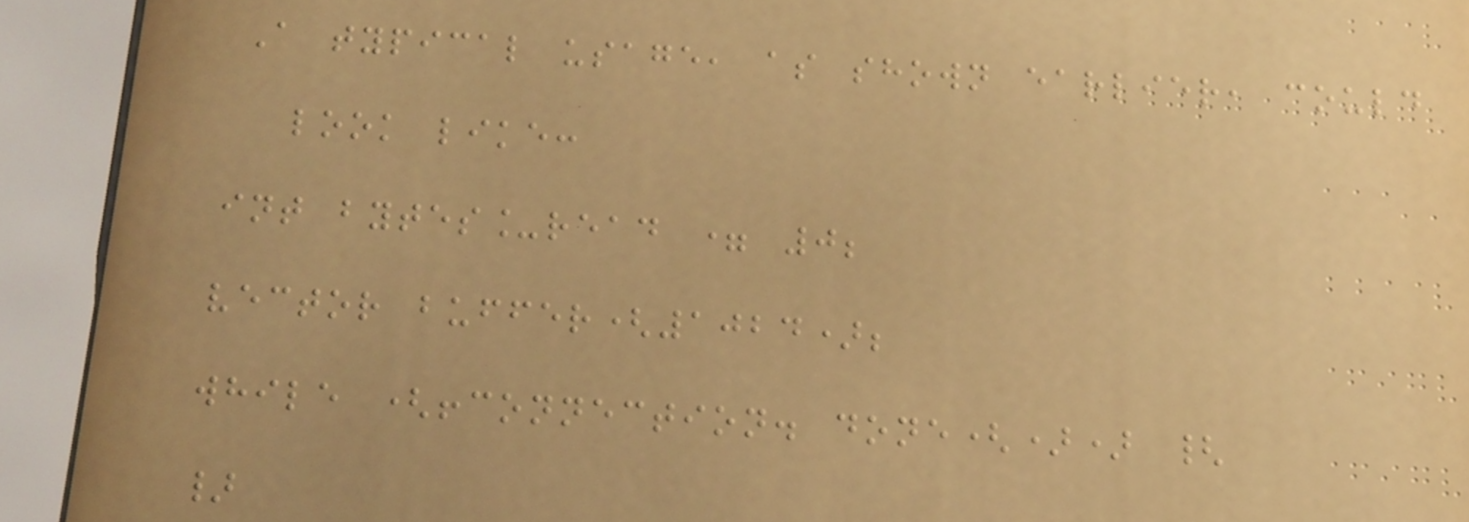A typical usage, as shown earlier, could
look like:
int bytes_read = 0;
vector buffer(1024);
while (!connection. done()) {
}
